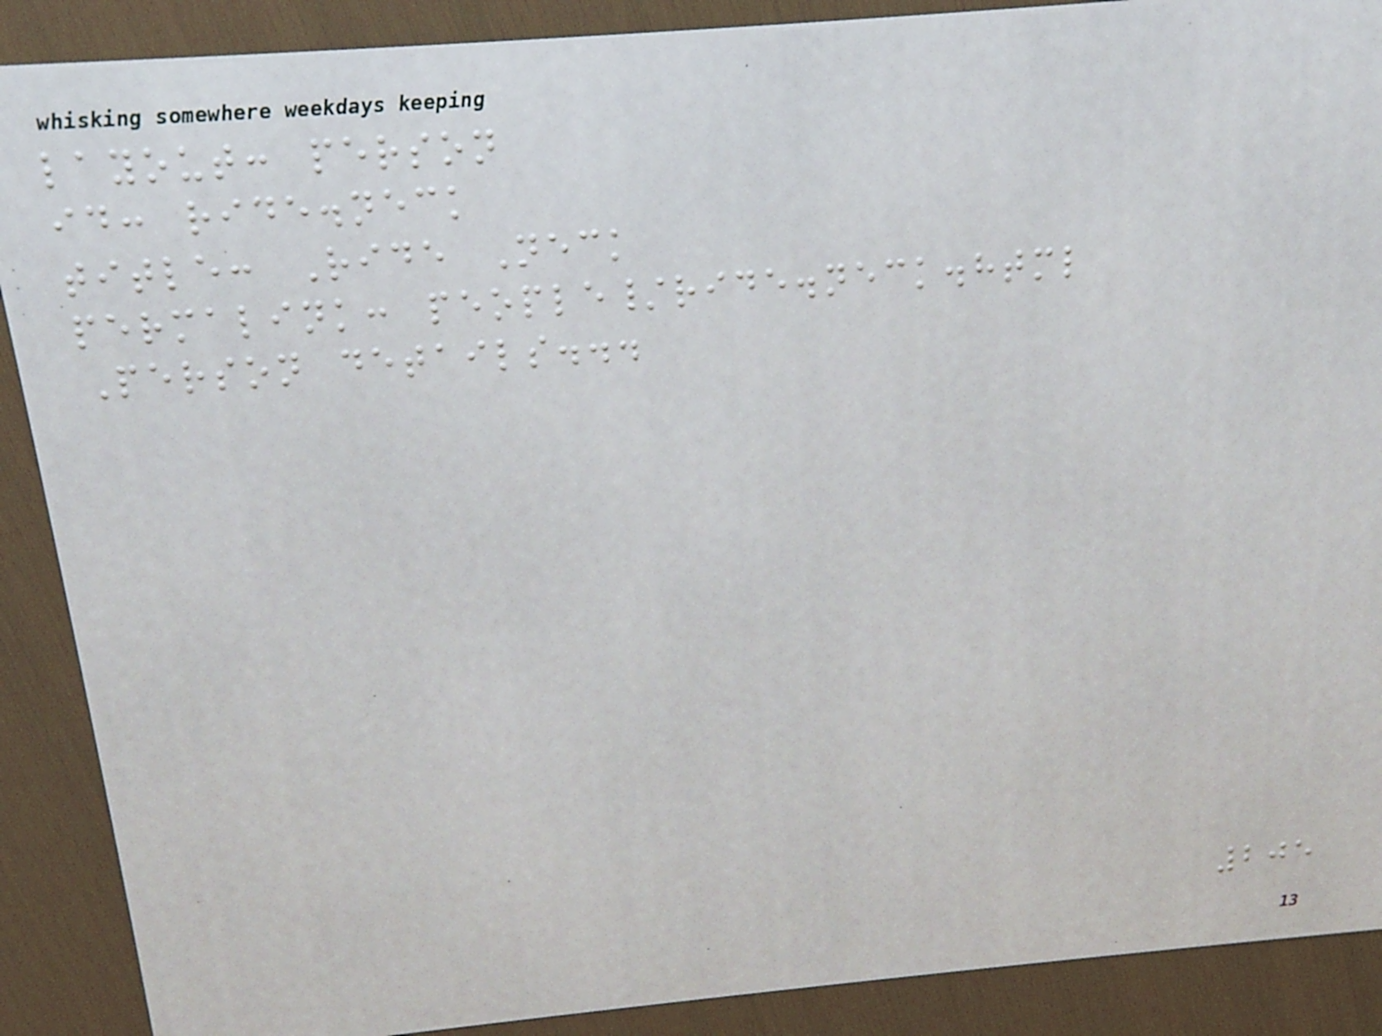layout: person
id: ride.neck
title: Ride Neck
permalink: people/ride.neck.html
Person details...
205
